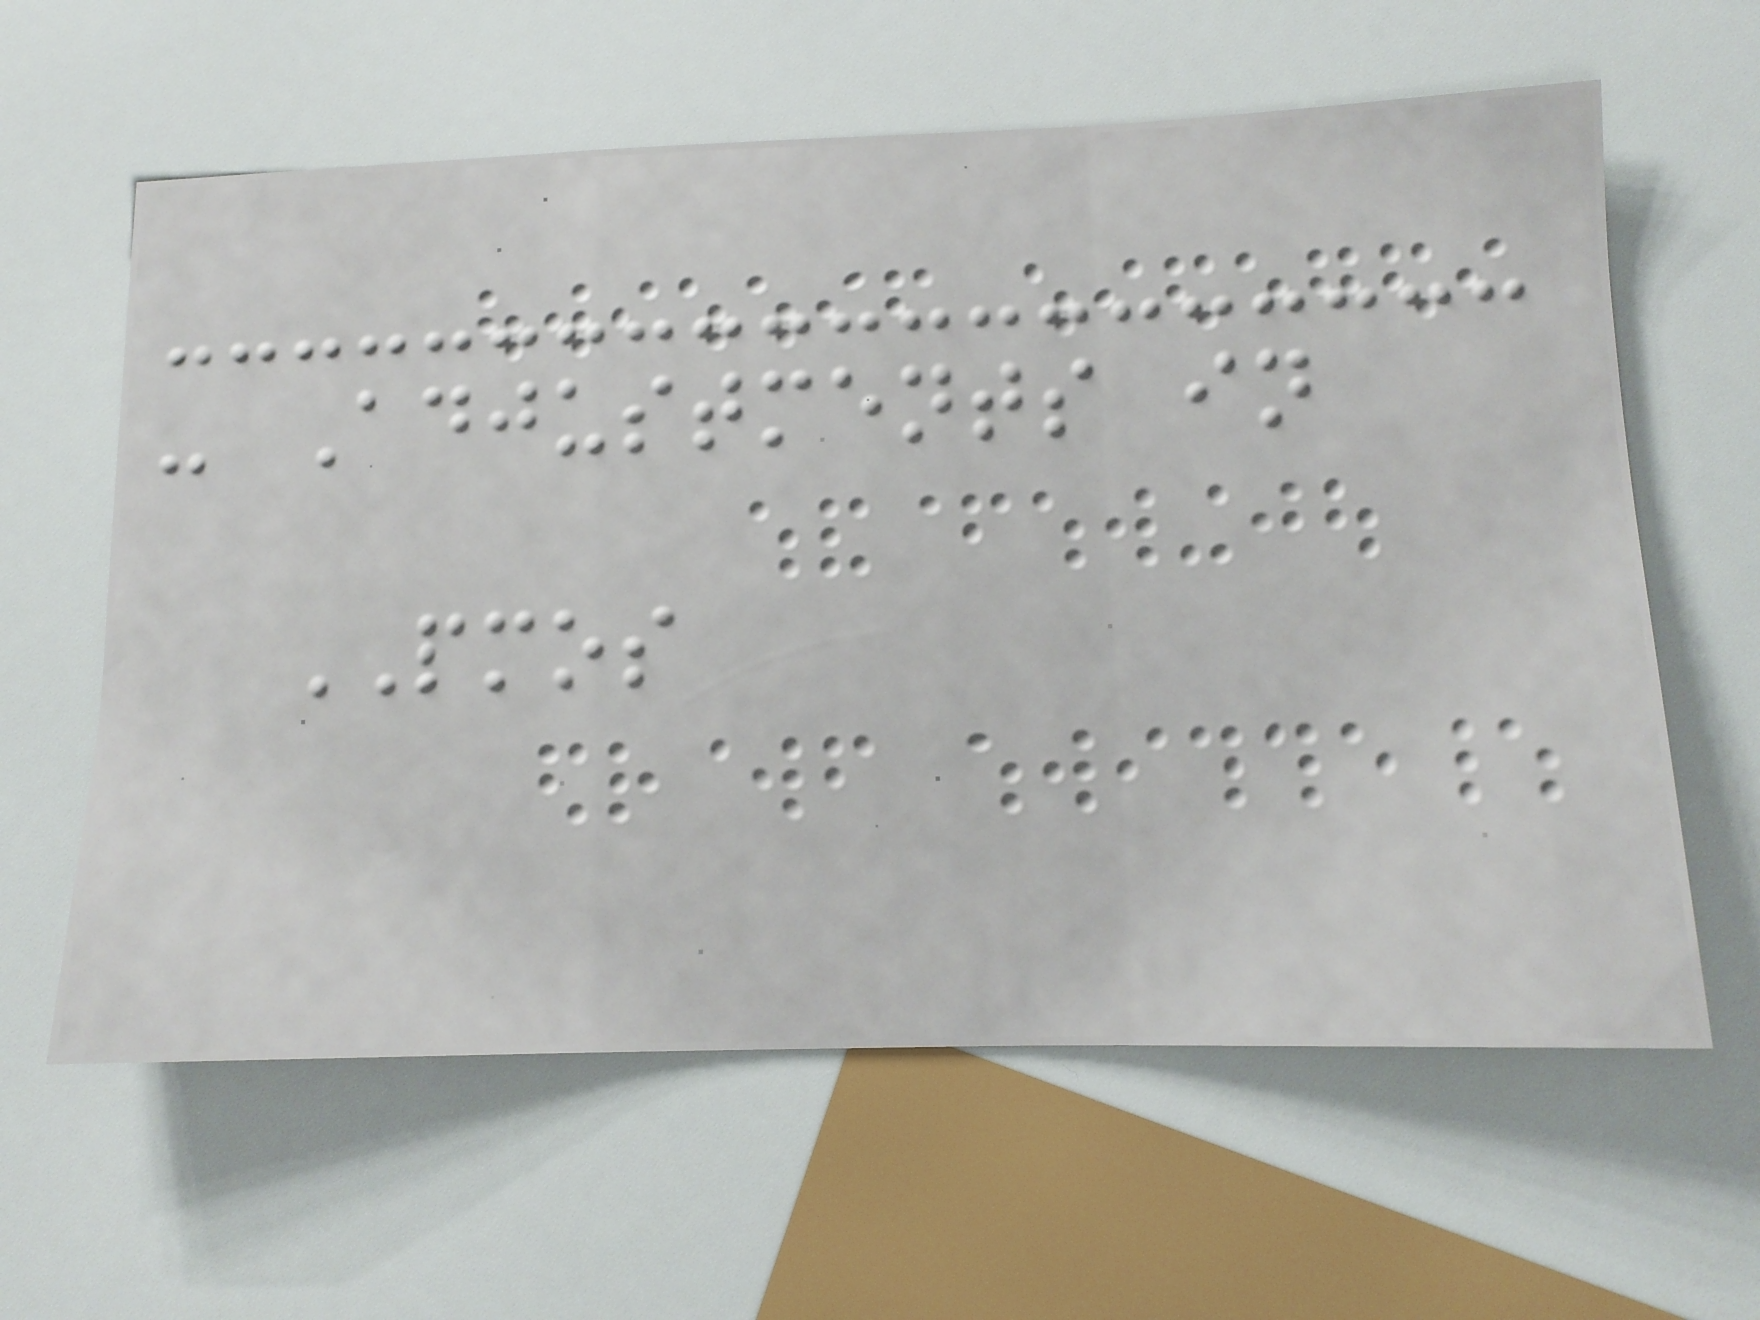- Adjustments in
PMOS
